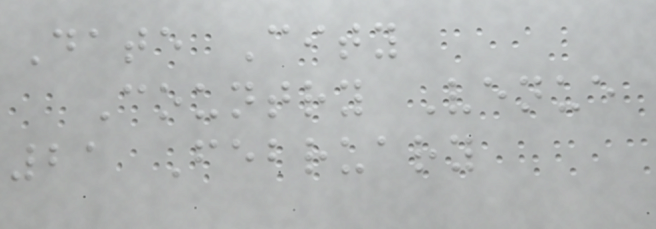Date City
Country Venue
21 February
